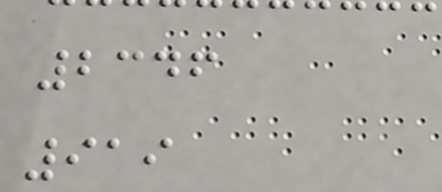2346
919
